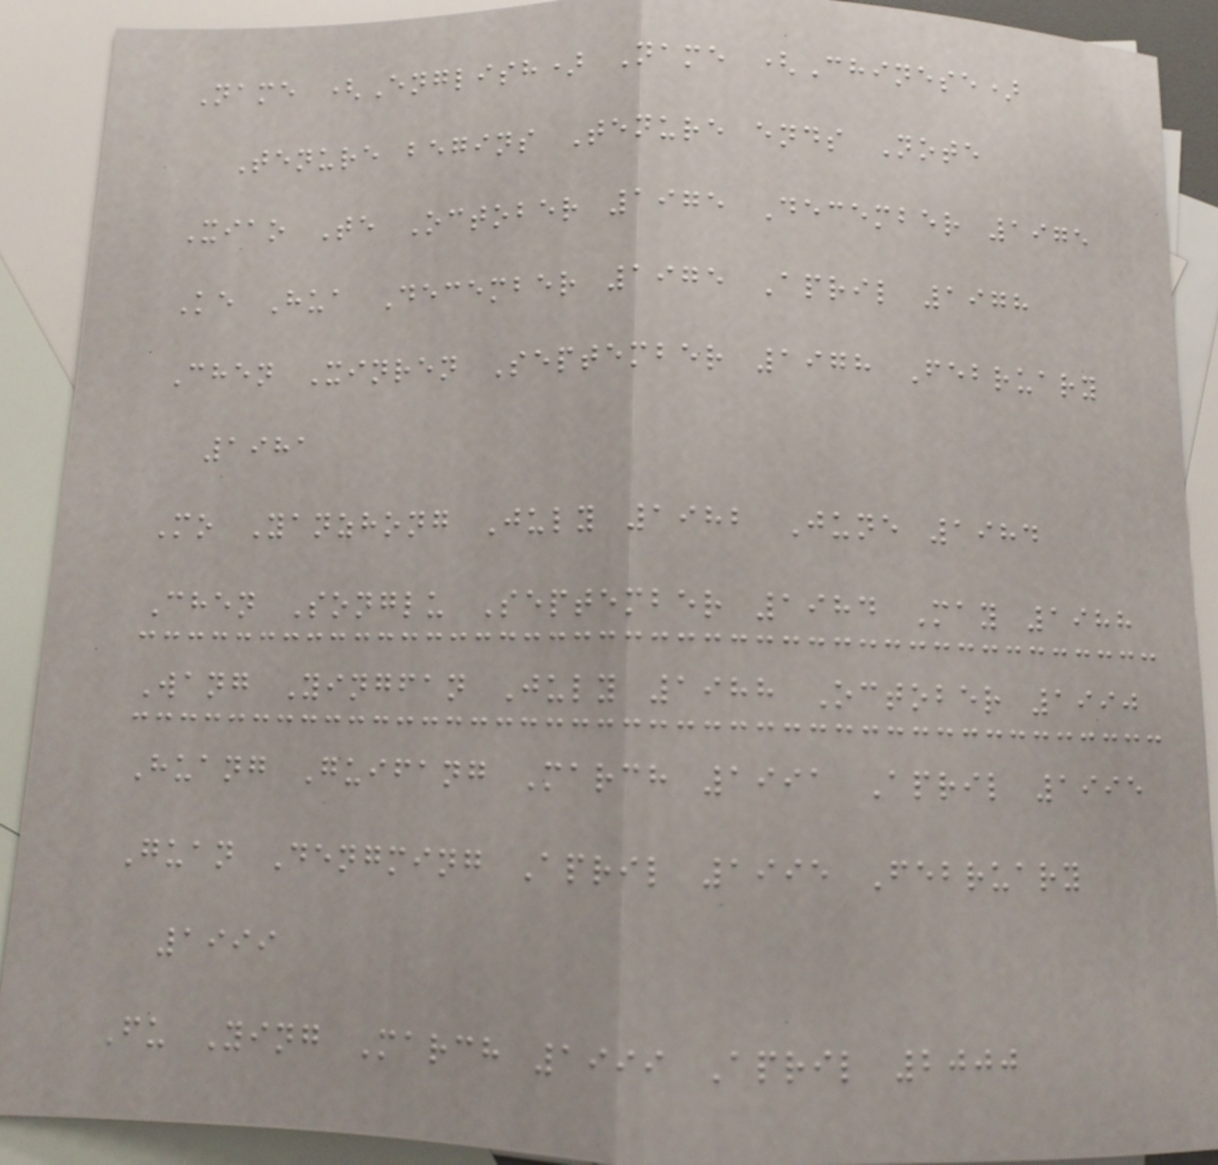Name (English) Name (Chinese)
Tenure begins Tenure ends Note
Xiao Te October 1975 December 1975
Ke Hua December 1975 April 1978
Chen Xinren September 1978 February
1981
Mo Yanzhong July 1982 June 1984
Chen Songlu September 1984 May 1988
Wang Yingfan July 1988 October 1990
Huang Guifang March 1991 April 1995
Guan Dengming April 1995 February
1999
Fu Ying March 1999 April 2000
